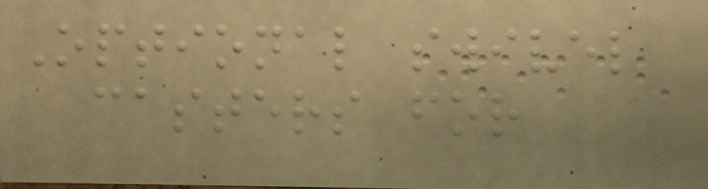Optional swivel
casters for
